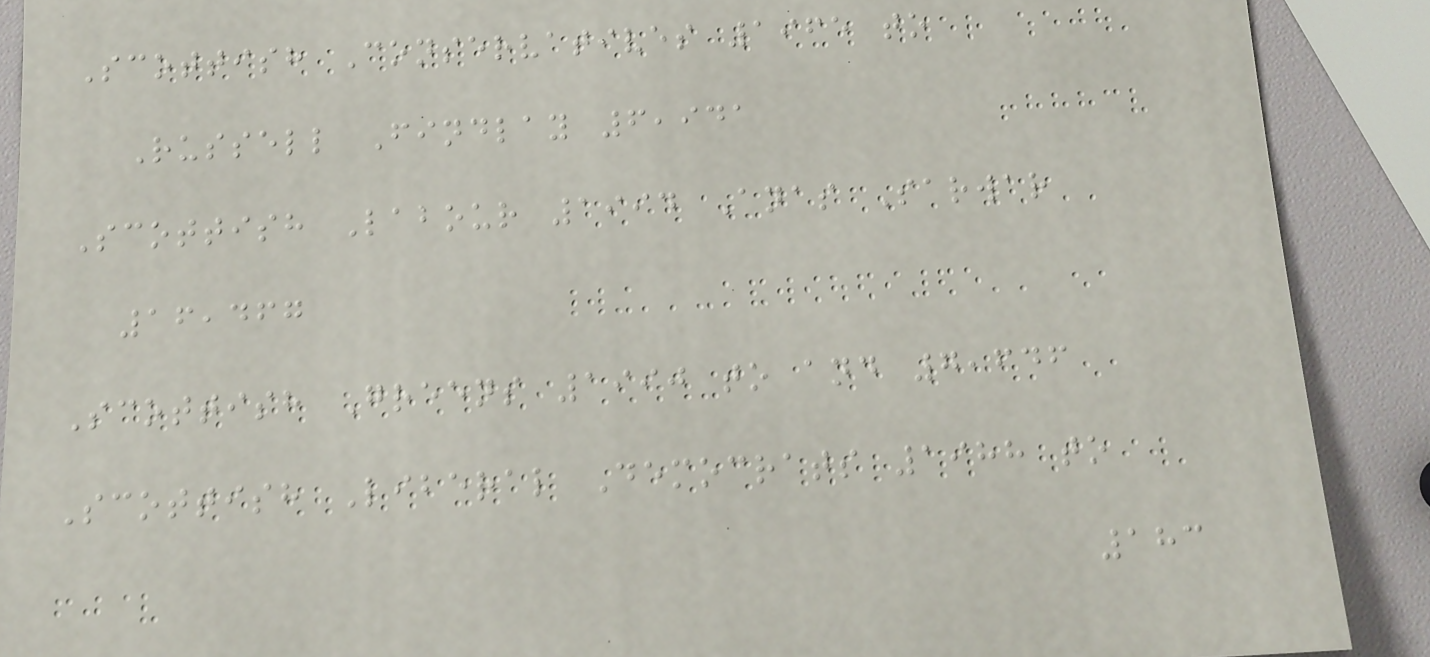Scottish Conservatives 1965 to
Russell Findlay 6,941
Scottish Labour 1994 Anas Sarwar
16,467
Scottish Greens 1990 to and 7,646
Scottish Liberal Democrats 1988 to
183
